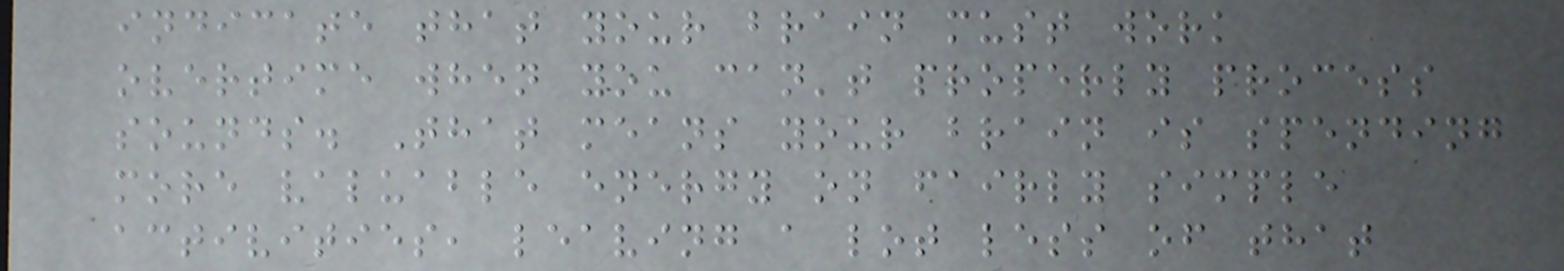indicate that your brain must work
overtime when you can't properly process
sounds. That means your brain is spending
more valuable energy on fairly simple
activities, leaving a lot less of that
